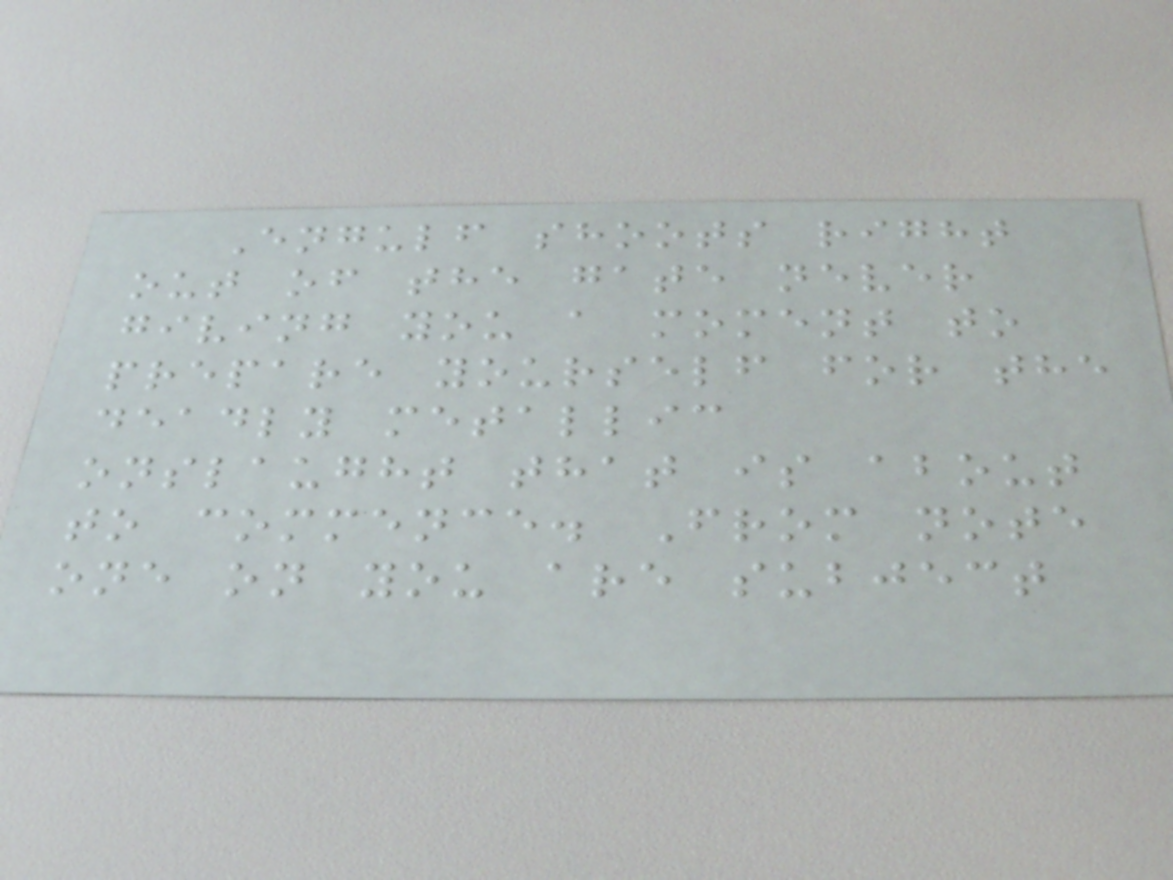Engulf shoots right
out of the gate never
giving you a moment to
prepare yourself for the
deadly metallic
onslaught that is about
to commence. From note
one on you are subject
